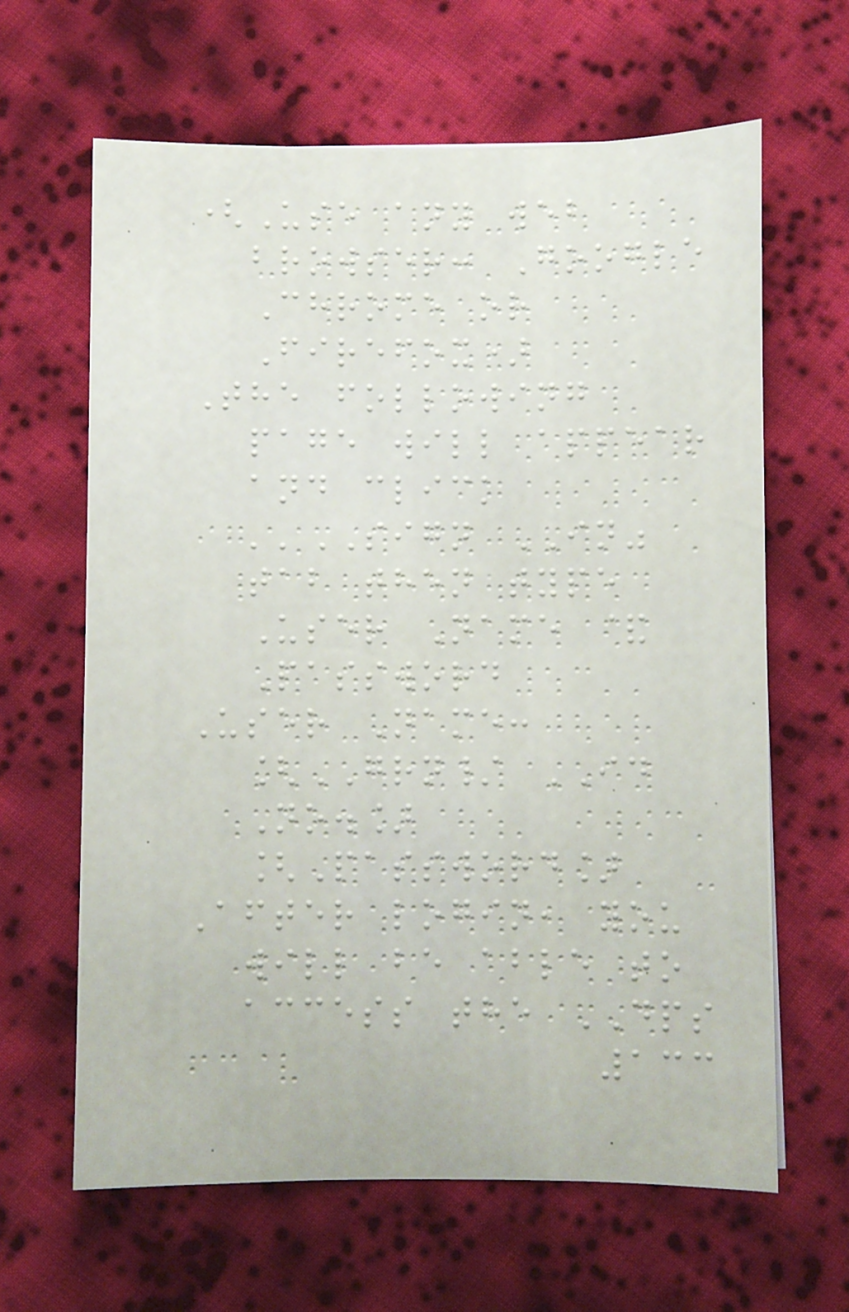(Use any web
browser: Google
Chrome or
Firefox)
The following
page will appear
and click
''SIGN IN"
tab then type
User Name &
Password
User Name:
[GRN/ ID
No.]
[Password]
After login, you
will be able to
access the DPS
133
